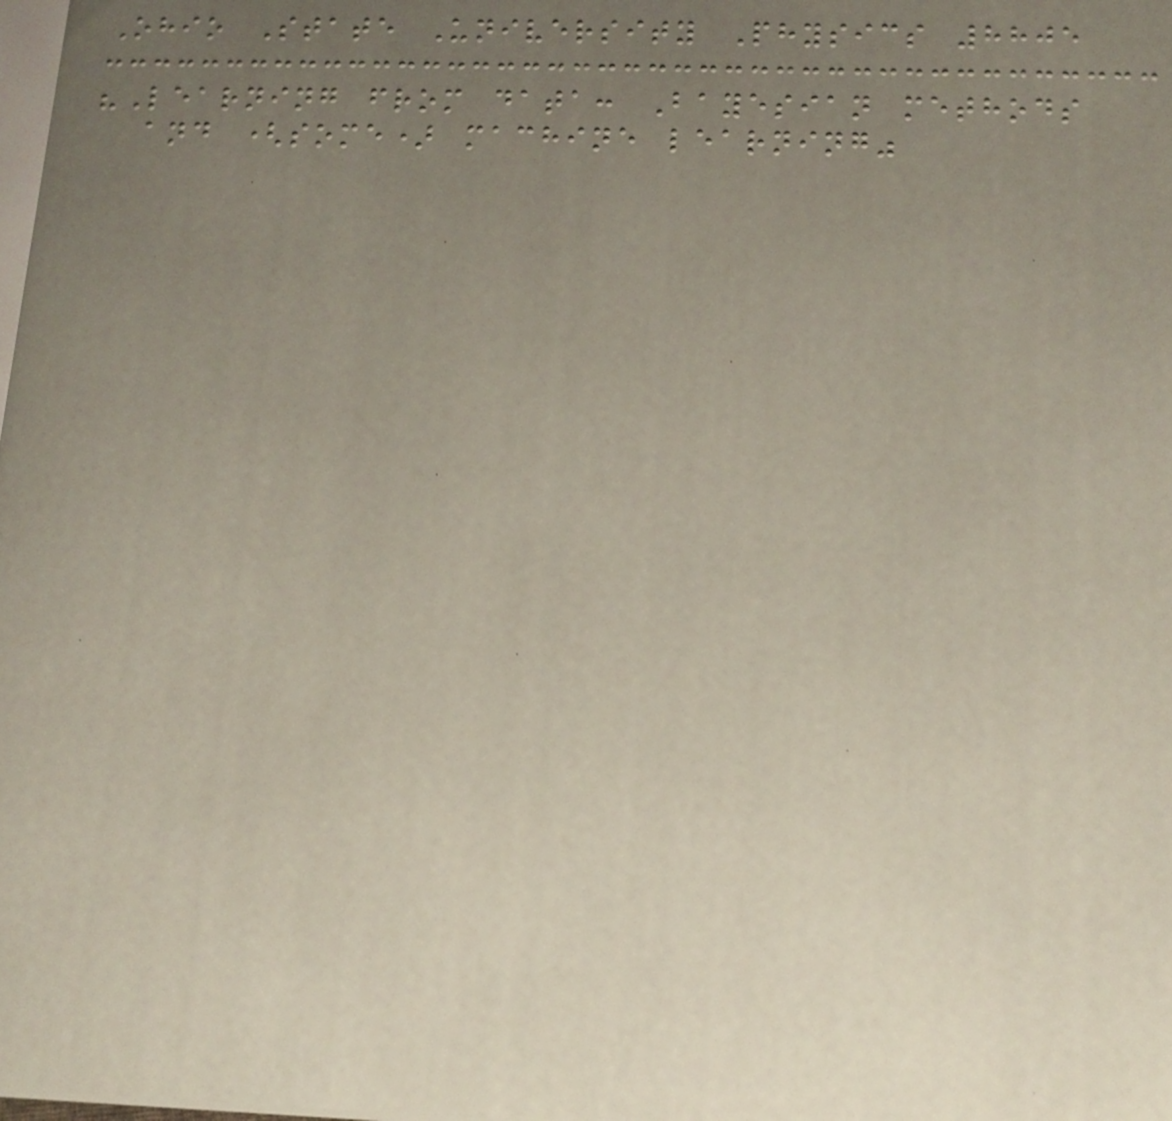Ohio State University Physics 8805
"Learning from data: Bayesian methods
and (some) machine learning"
